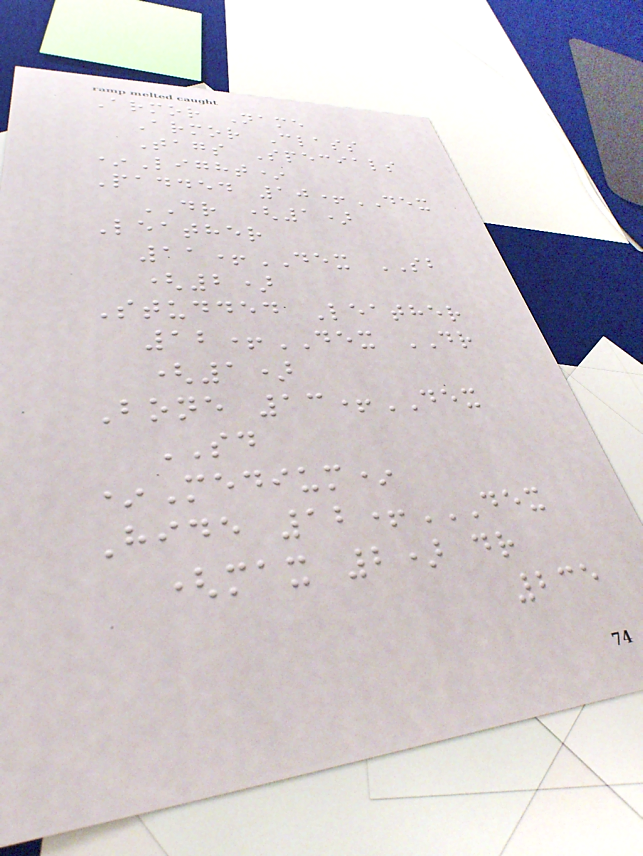Armor Name
Armor Class
Tags Specials
*Light*
Padded 10+DEX
DR (1)
Leather
11+DEX SB
(2)
Studded Leather
12+DEX DR
(1)
Bone 13+DEX
SD
*Medium*
Hide 12+DEX
(MAX 2) DR
235
